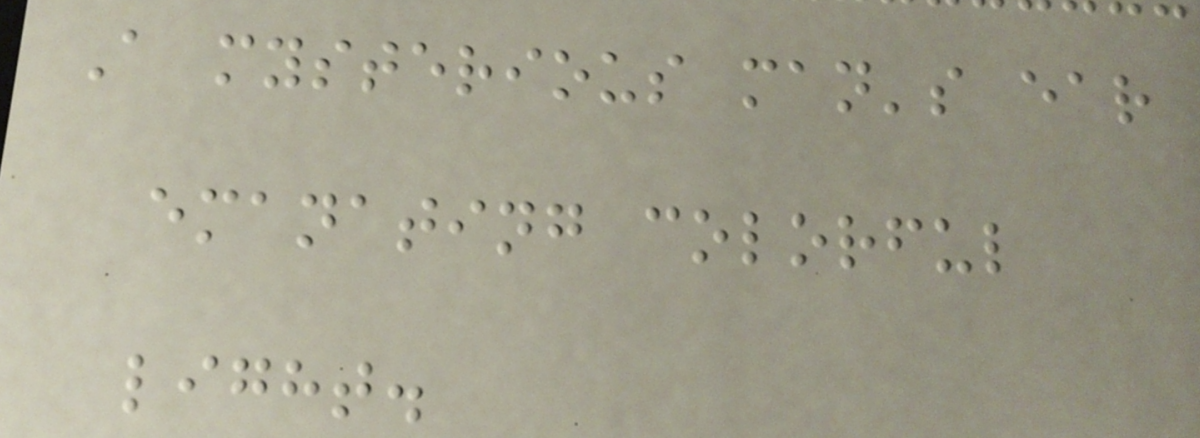A mysterious man's ear
emanating colorful
light.
